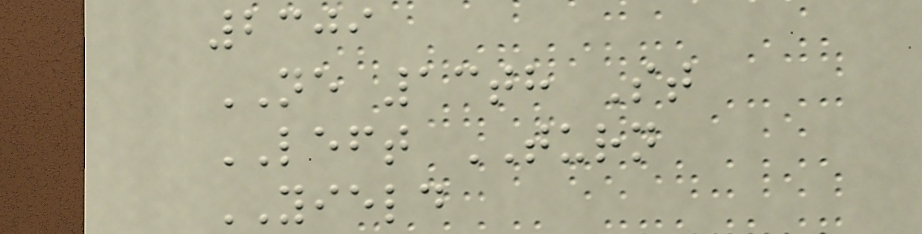2309
NE 13th St
LEFT TURN
YIELD
